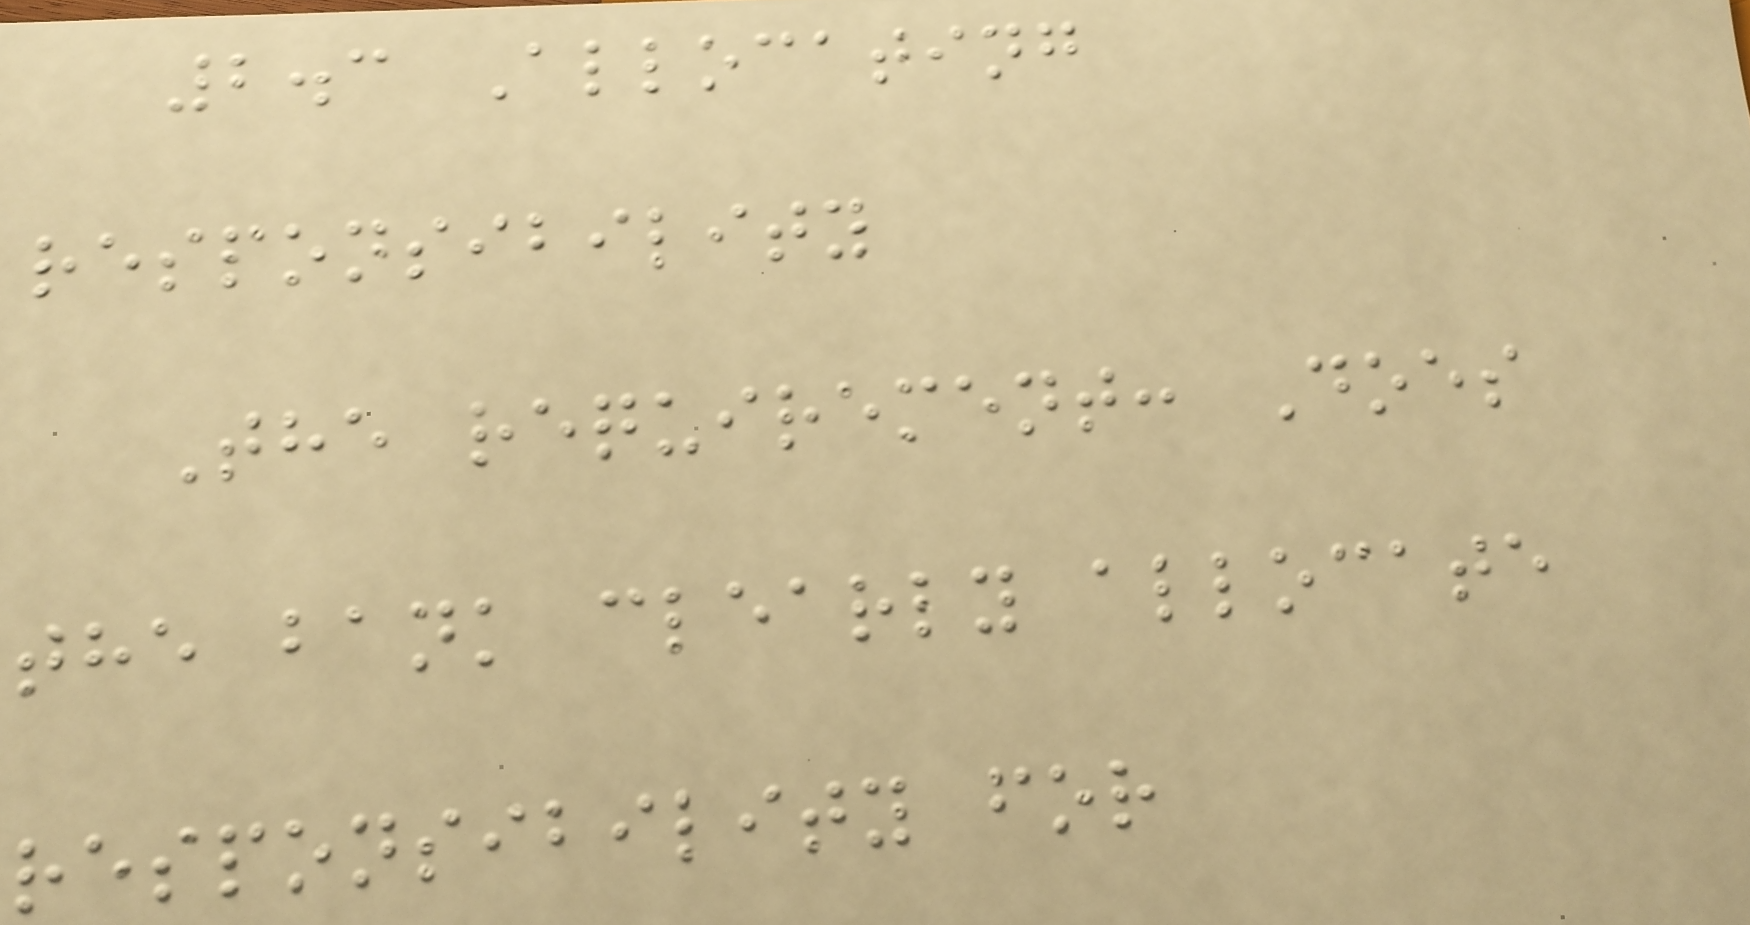2.3 Allocating
responsibility
The requirement: Does
the bank clearly allocate
responsibility for
